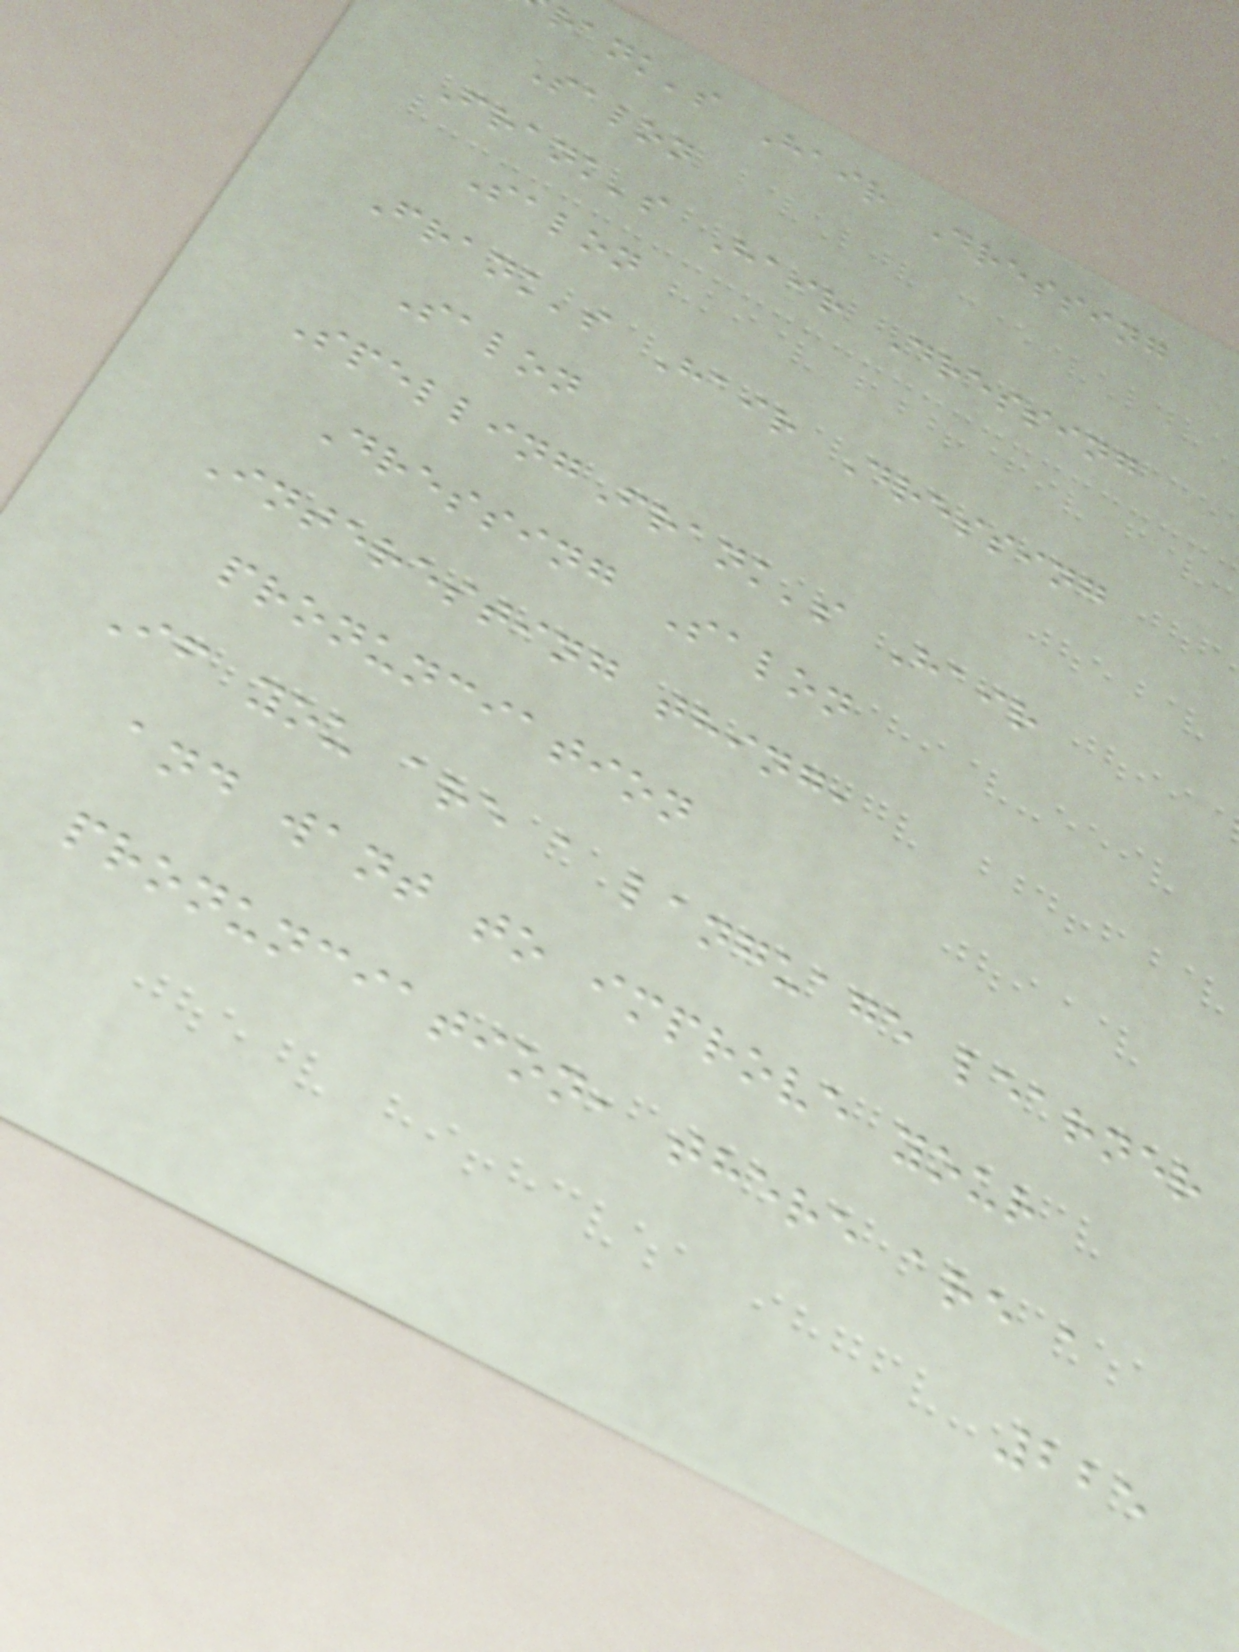rank's Hair Dressing
Salon
Frank's Hair Dressing
Salon
Frank's Hair Dressing
Salon
SpellingFrank's Hair
Dressing Salon
Interesting thing,
pronunciation
If you are a language learner
and want to improve your
pronunciation, there are a
225
